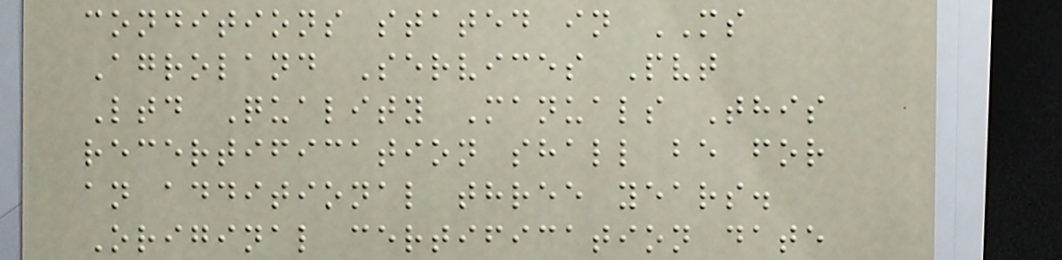conditions stated in MS
Agroland Services Pvt
Ltd Quality Manuals This
recertification shall be for
an additional three years.
Original certification date
